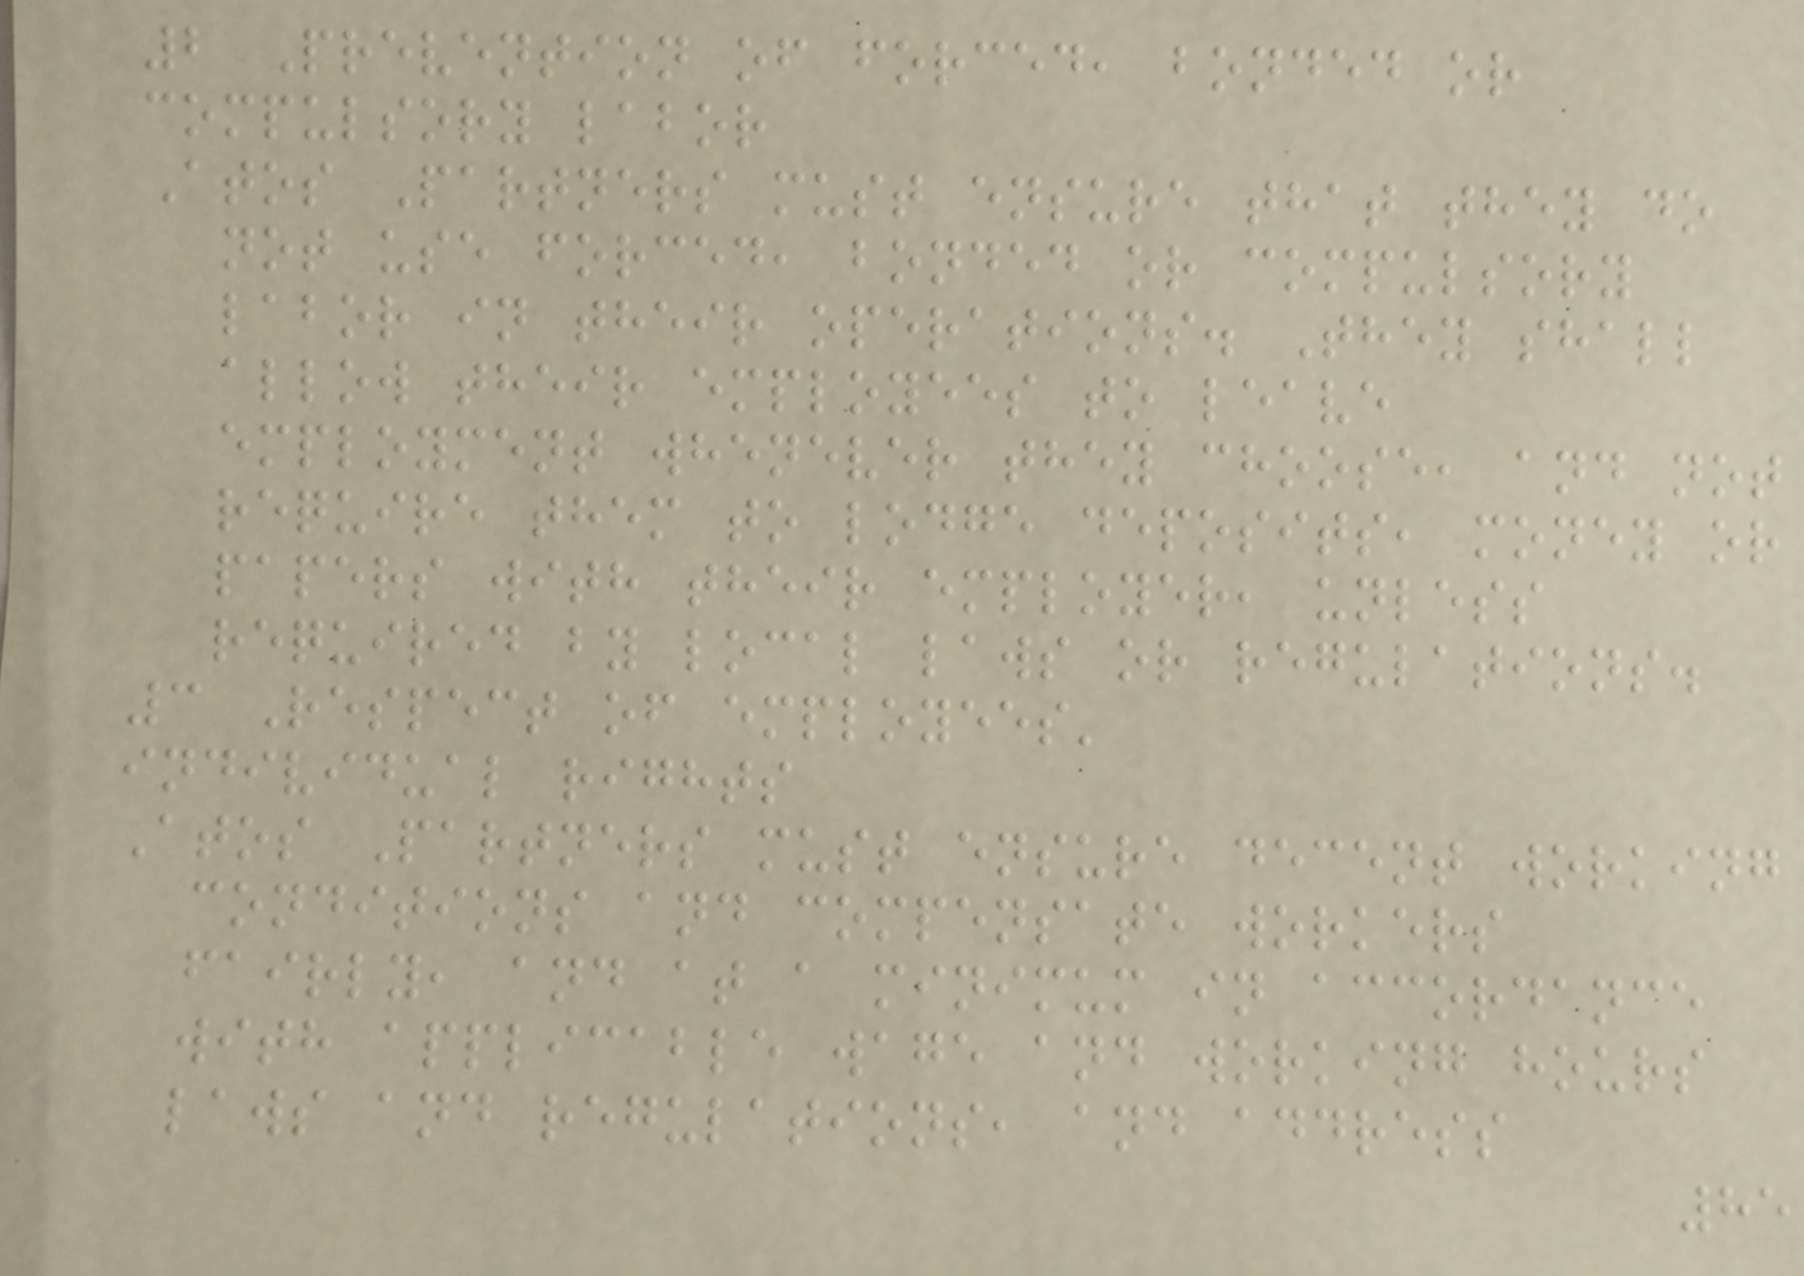2 Prevention of forced, bonded or
compulsory labor
Atos Partners must ensure that they do
not use forced, bonded or compulsory
labor in their operations. They shall
allow their employees to leave
employment whenever they choose, and not
require them to lodge deposits, money or
papers with their employer, unless
required by local laws or regulations.
3 Respect of employees'
individual rights
Atos Partners must ensure decent working
conditions and compensate workers
fairly, and at a minimum in accordance
with applicable wage and working hours
laws and regulations, and address
85
